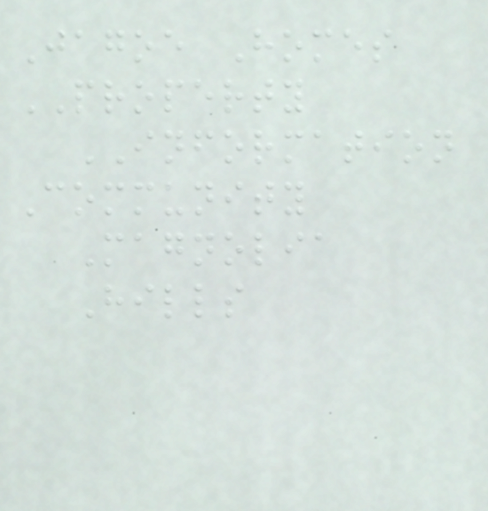Jagoe Homes
PROPERTY
INFORMATION
Community
Magnolia
Hills
